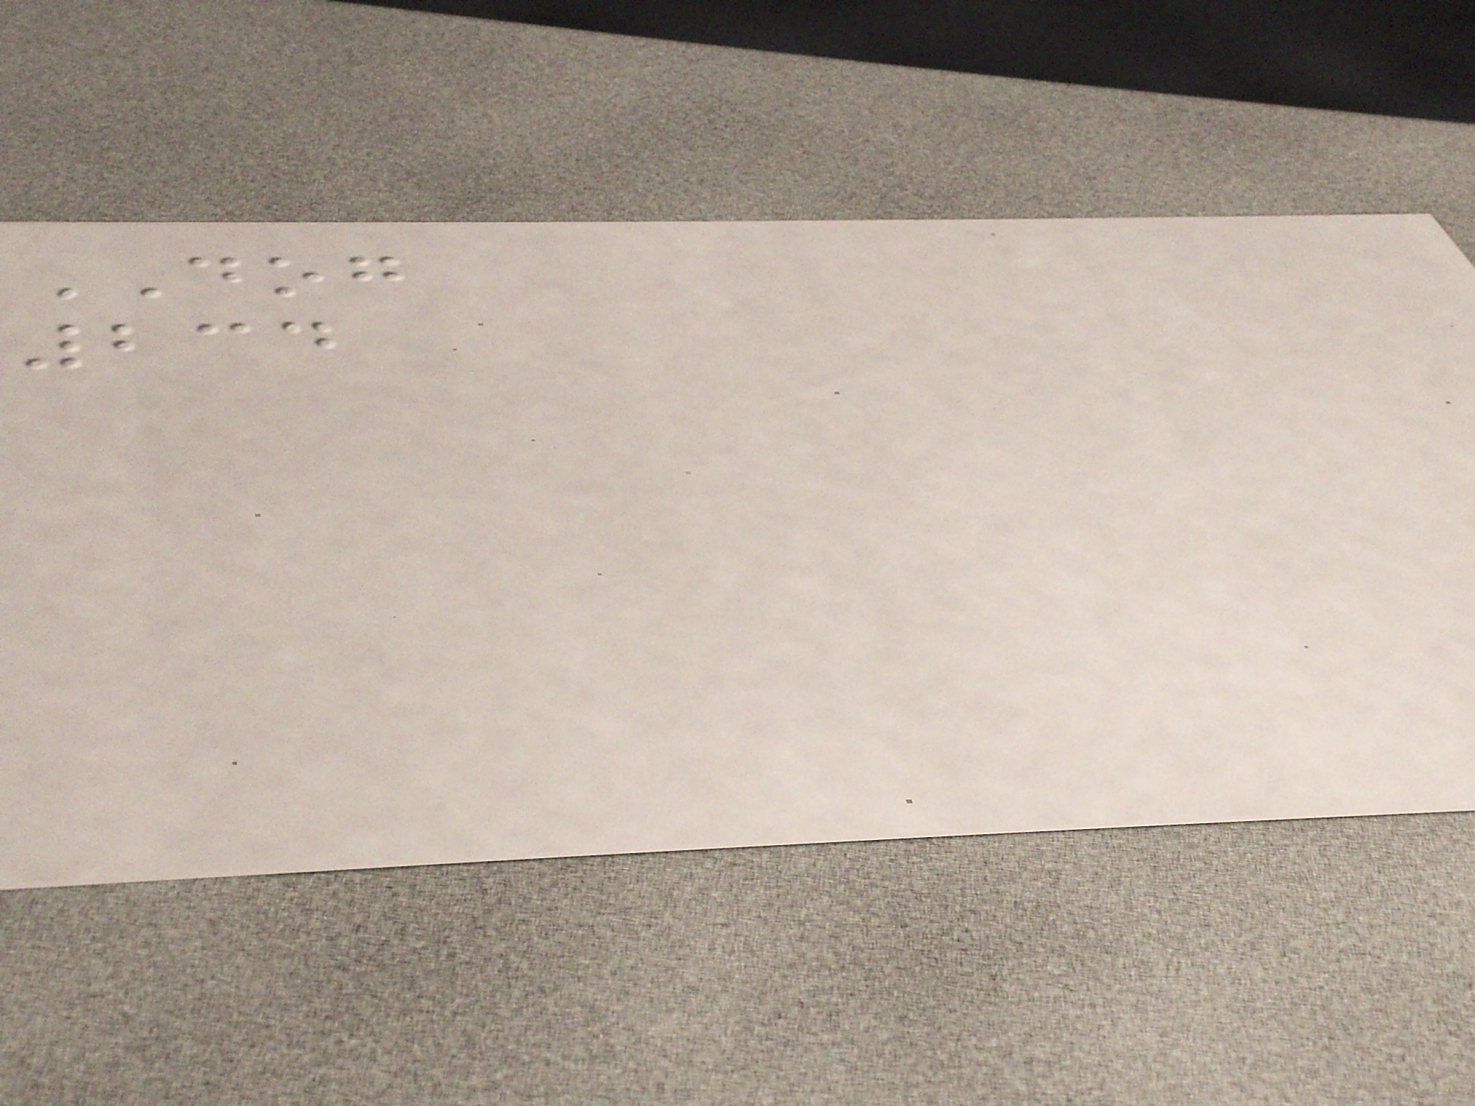DOG
234
